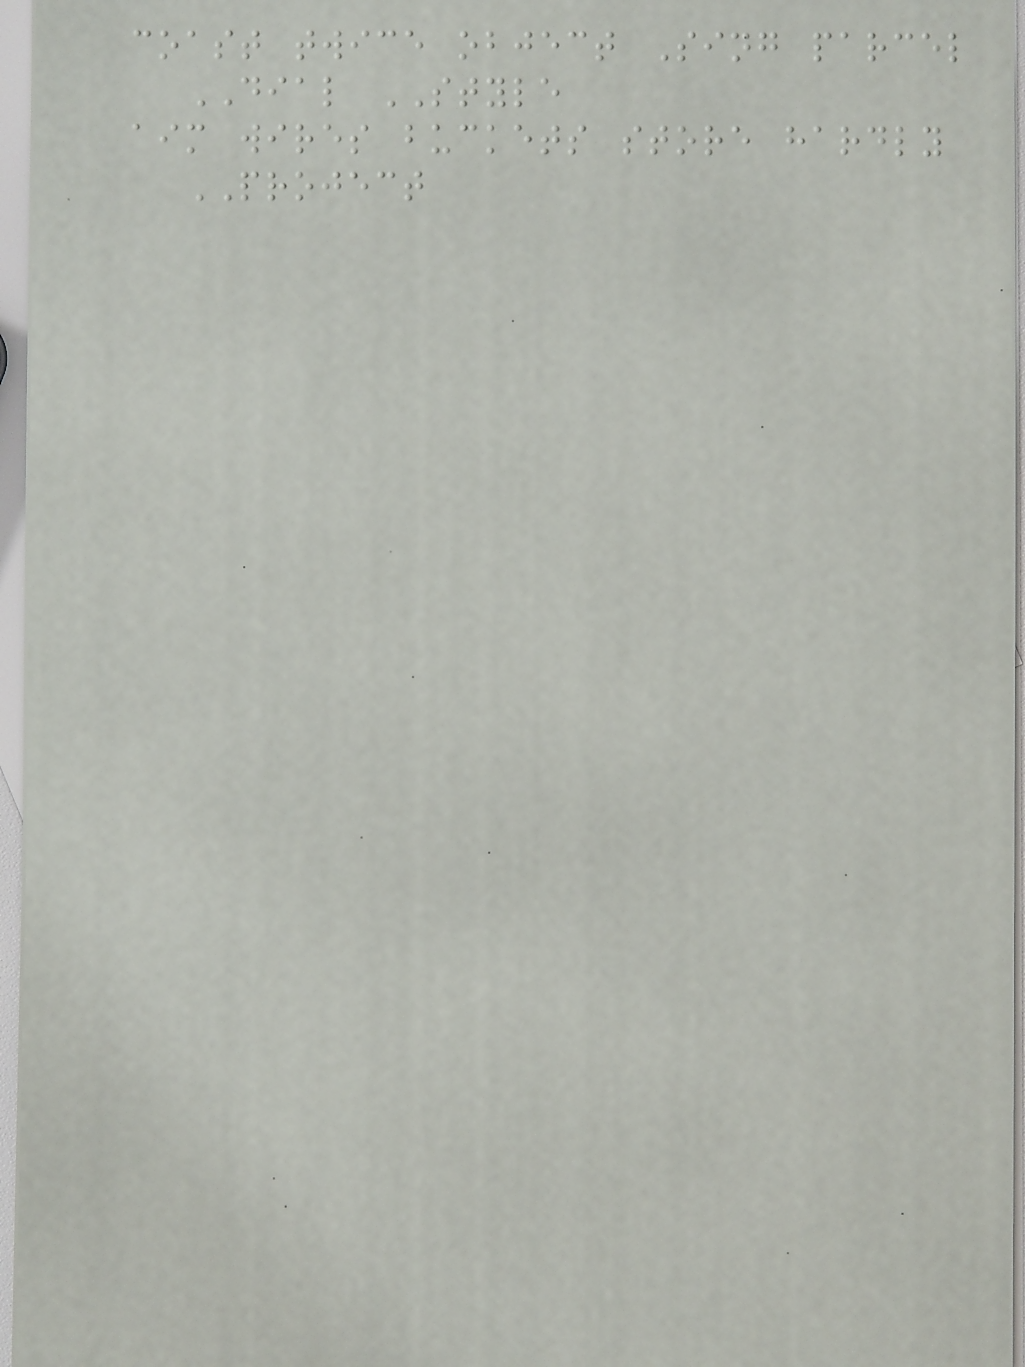coast twice object Sing parcel
DIAL STYLE
aim wires buckets store hardly
PROJECT
